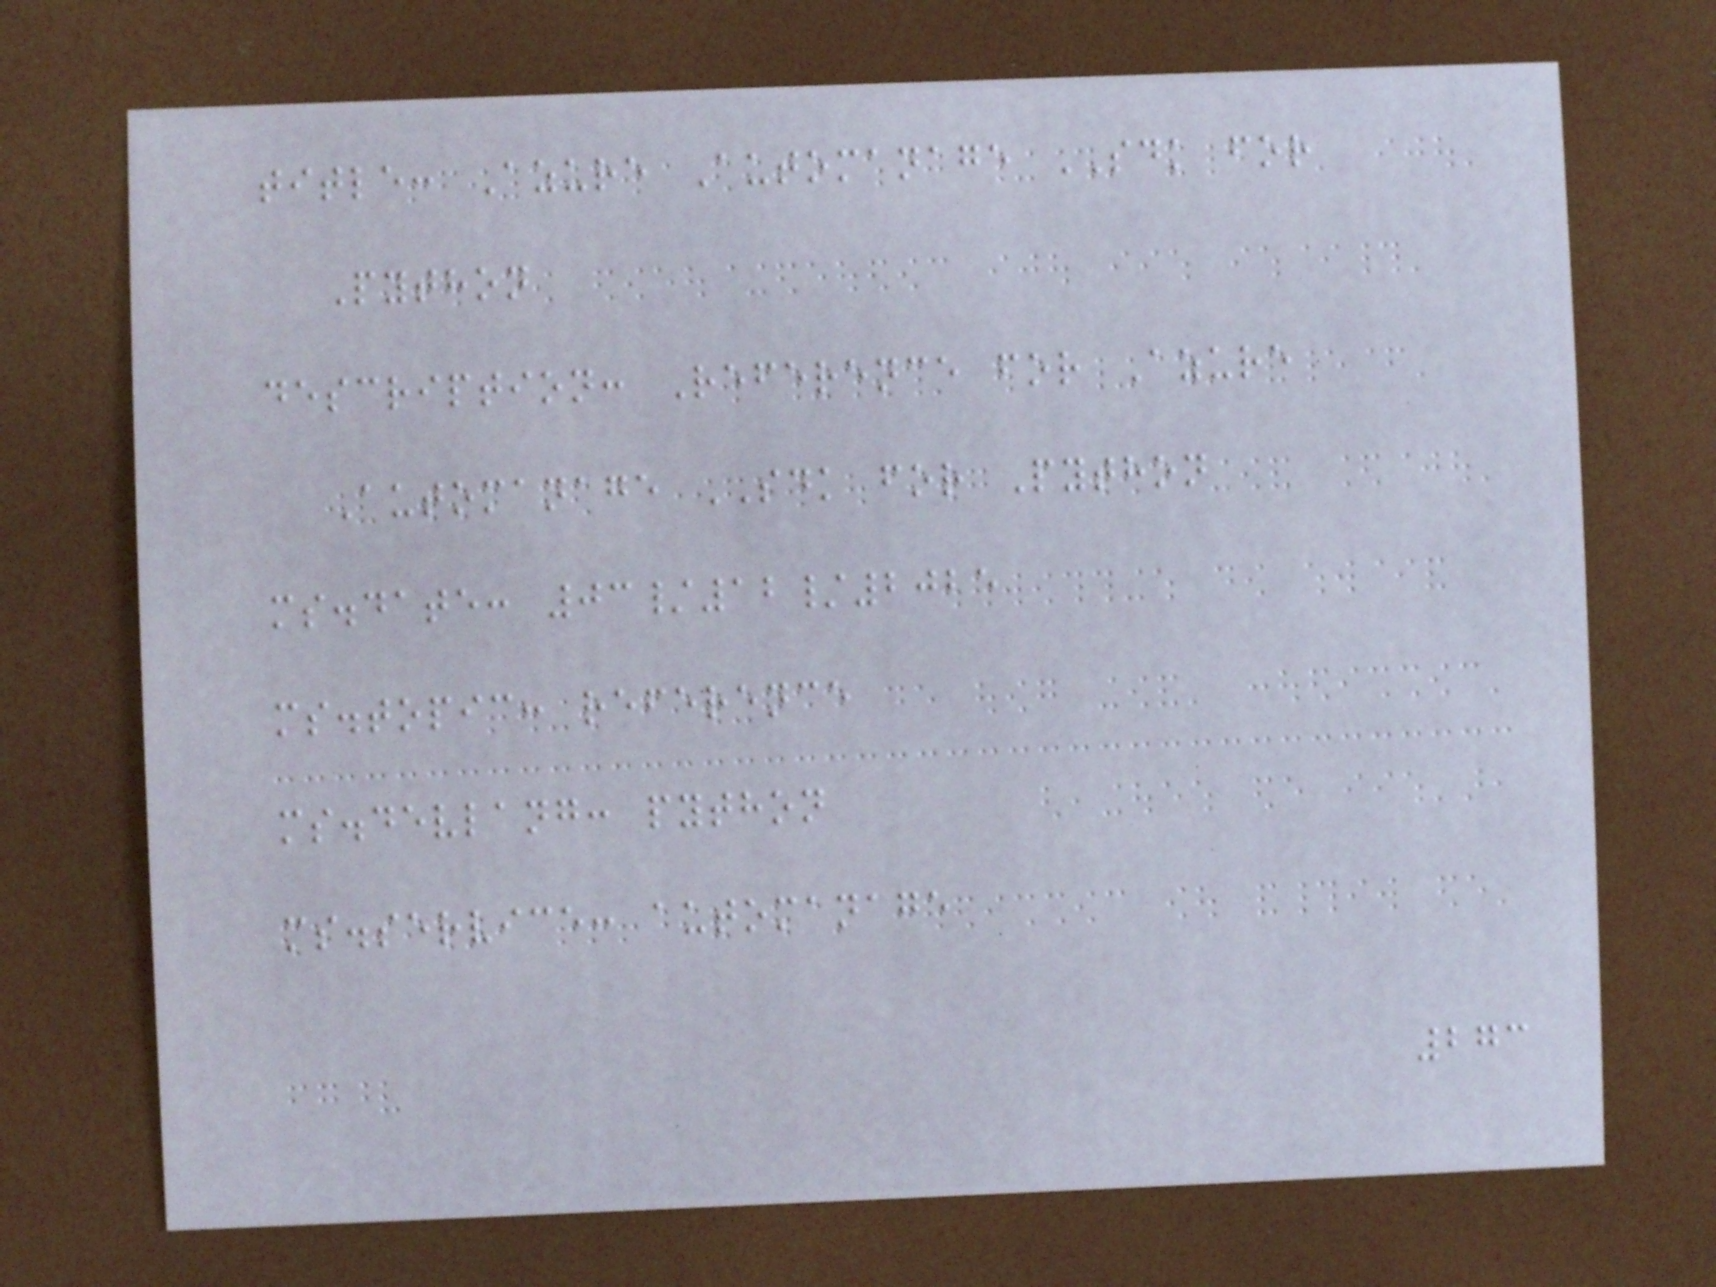title: Azure Automanage SDK for
Python
description: Reference for Azure
Automanage SDK for Python
ms.date: 03/12/2025
ms.topic: reference
ms.devlang: python
ms.service: automanage
273
